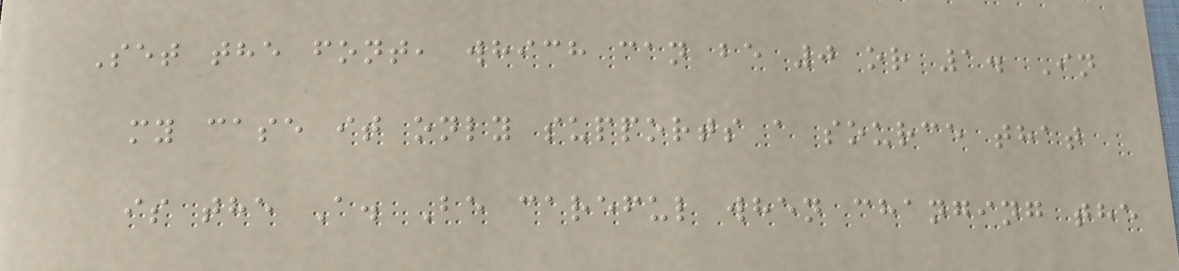Set the font, which can be 0 or 1. In
my case it only supports a source that
is the A. Be careful when changing the
